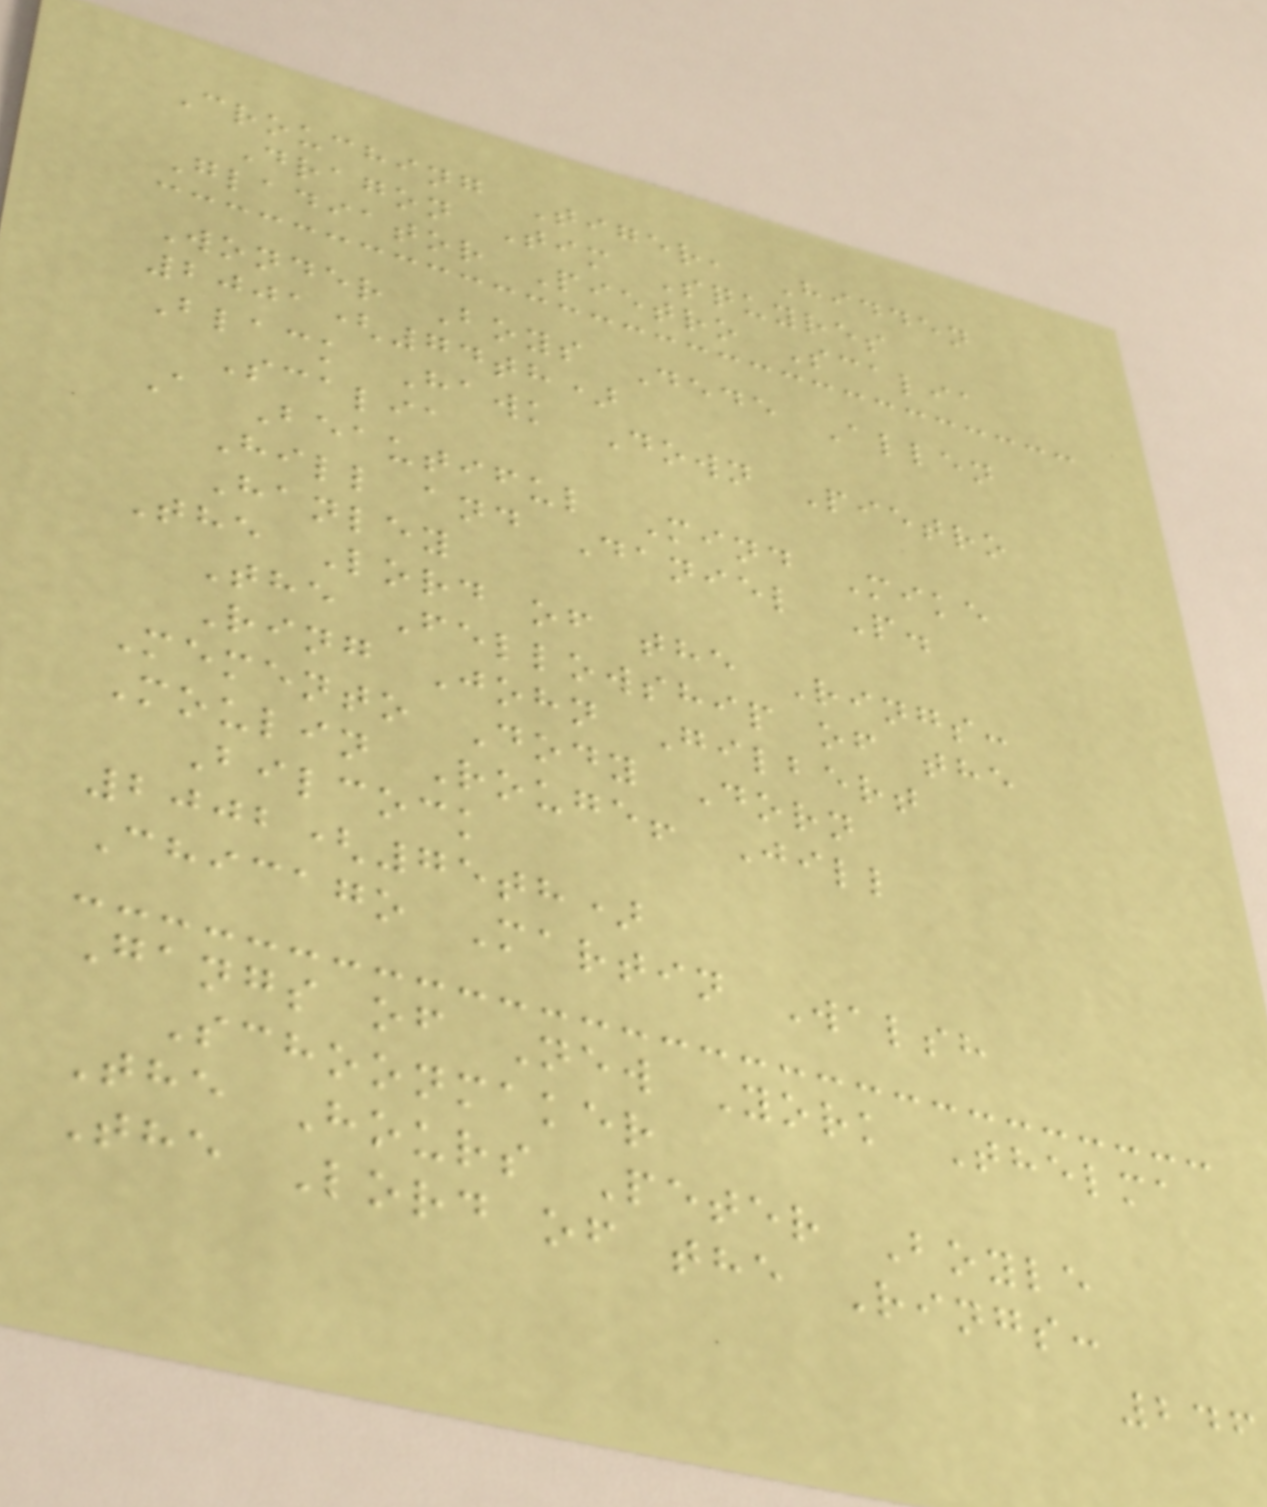Crouching Tiger, Hidden
Dragon Tim Squyres
Gladiator Pietro Scalia
Wonder Boys Dede Allen
2001(74th)
Black Hawk Down Pietro
Scalia
A Beautiful Mind Mike
Hill and Daniel P.
Hanley
The Lord of the Rings:
The Fellowship of the
Ring John Gilbert
Memento Dody Dorn
Moulin Rouge! Jill
Bilcock
2002(75th)
Chicago Martin Walsh
Gangs of New York Thelma
Schoonmaker
The Hours Peter Boyle
The Lord of the Rings:
246
